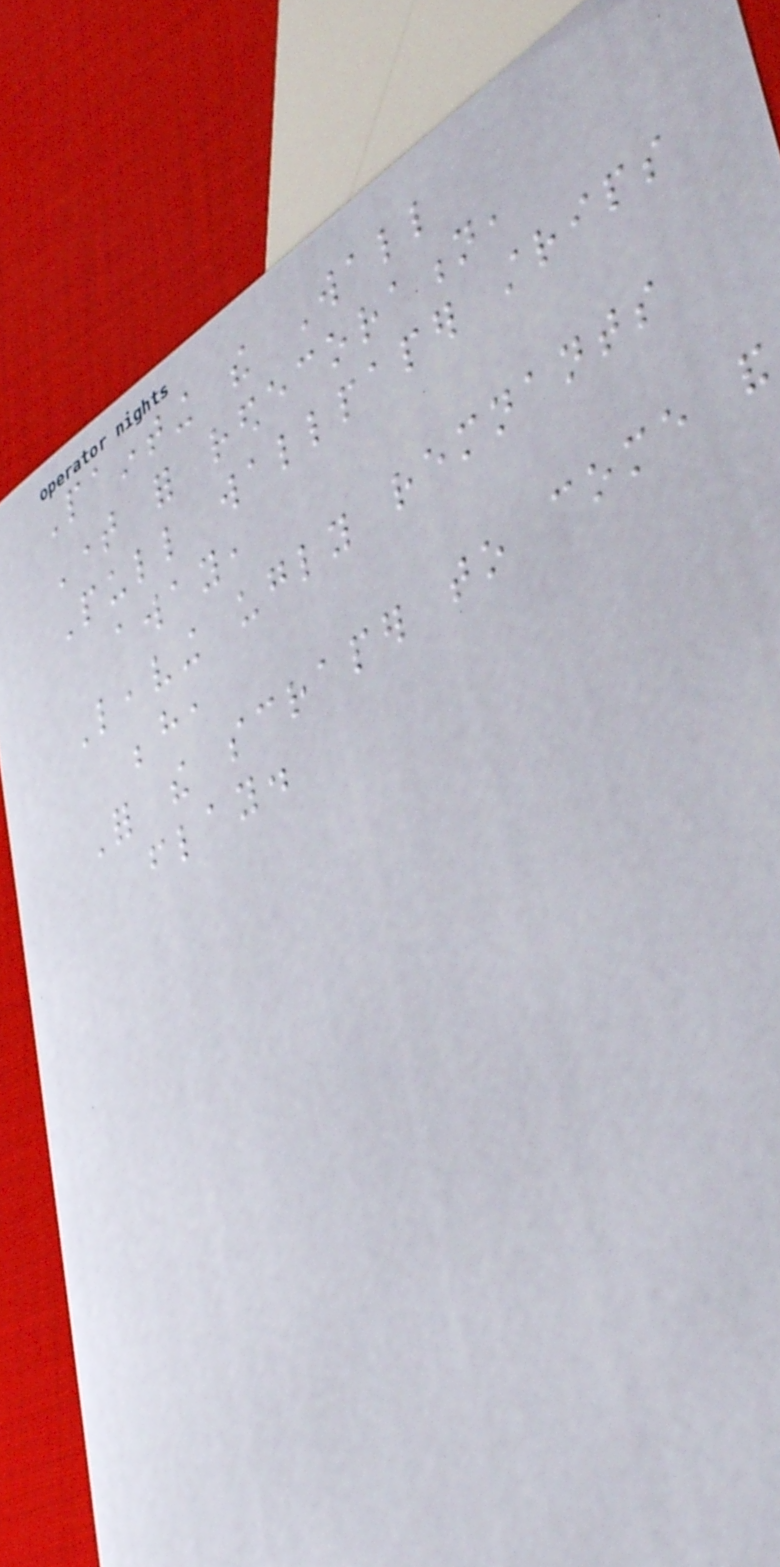Painting the Wall
Time for redecoration,
Pull wallpaper strips
away,
Leaving ugly remnants
behind,
For the scraper to come and
flay.
